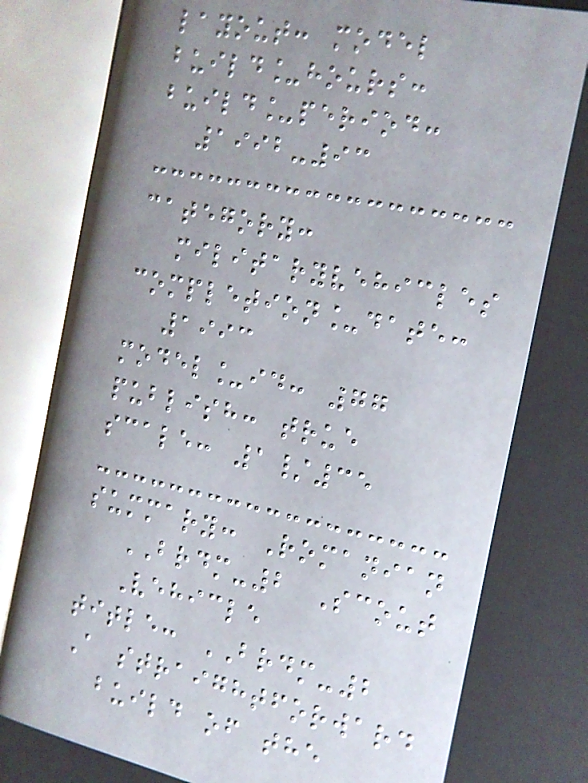layout: model
build_hours:
build_period:
1992-93
category:
militaryvehicles
completion_date:
1993
model_id: 77
publish: true
scale: 1/35
summary: Romanian
BRDM-2 Scout
Vehicle
title: BRDM-2
A straightforward
build of the
